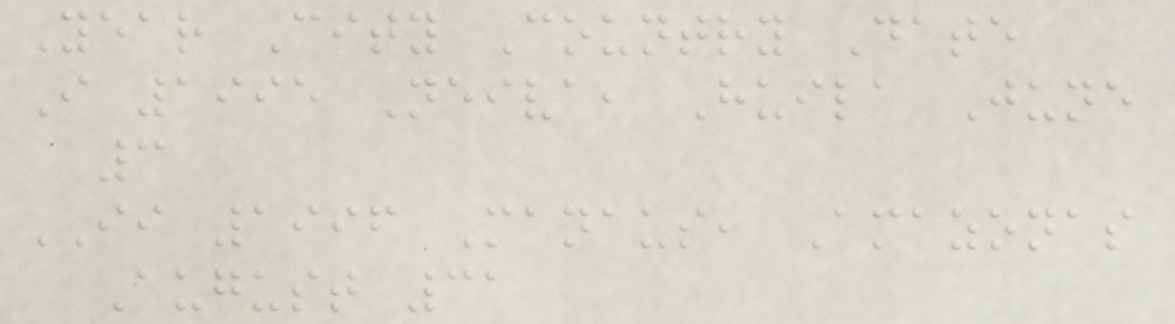Year City Country Date
I 1995 Neiva, Huila June
3
II 1996 Manaus, Amazonas
August 31
